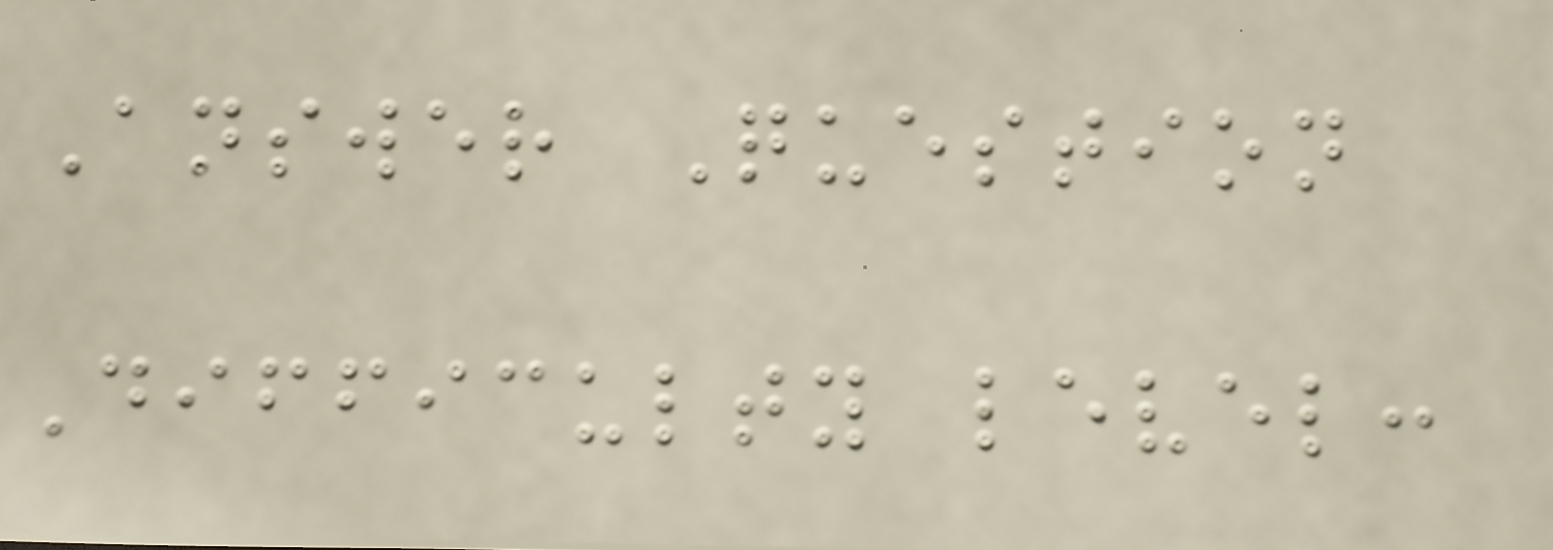Answer Question
Difficulty level:
